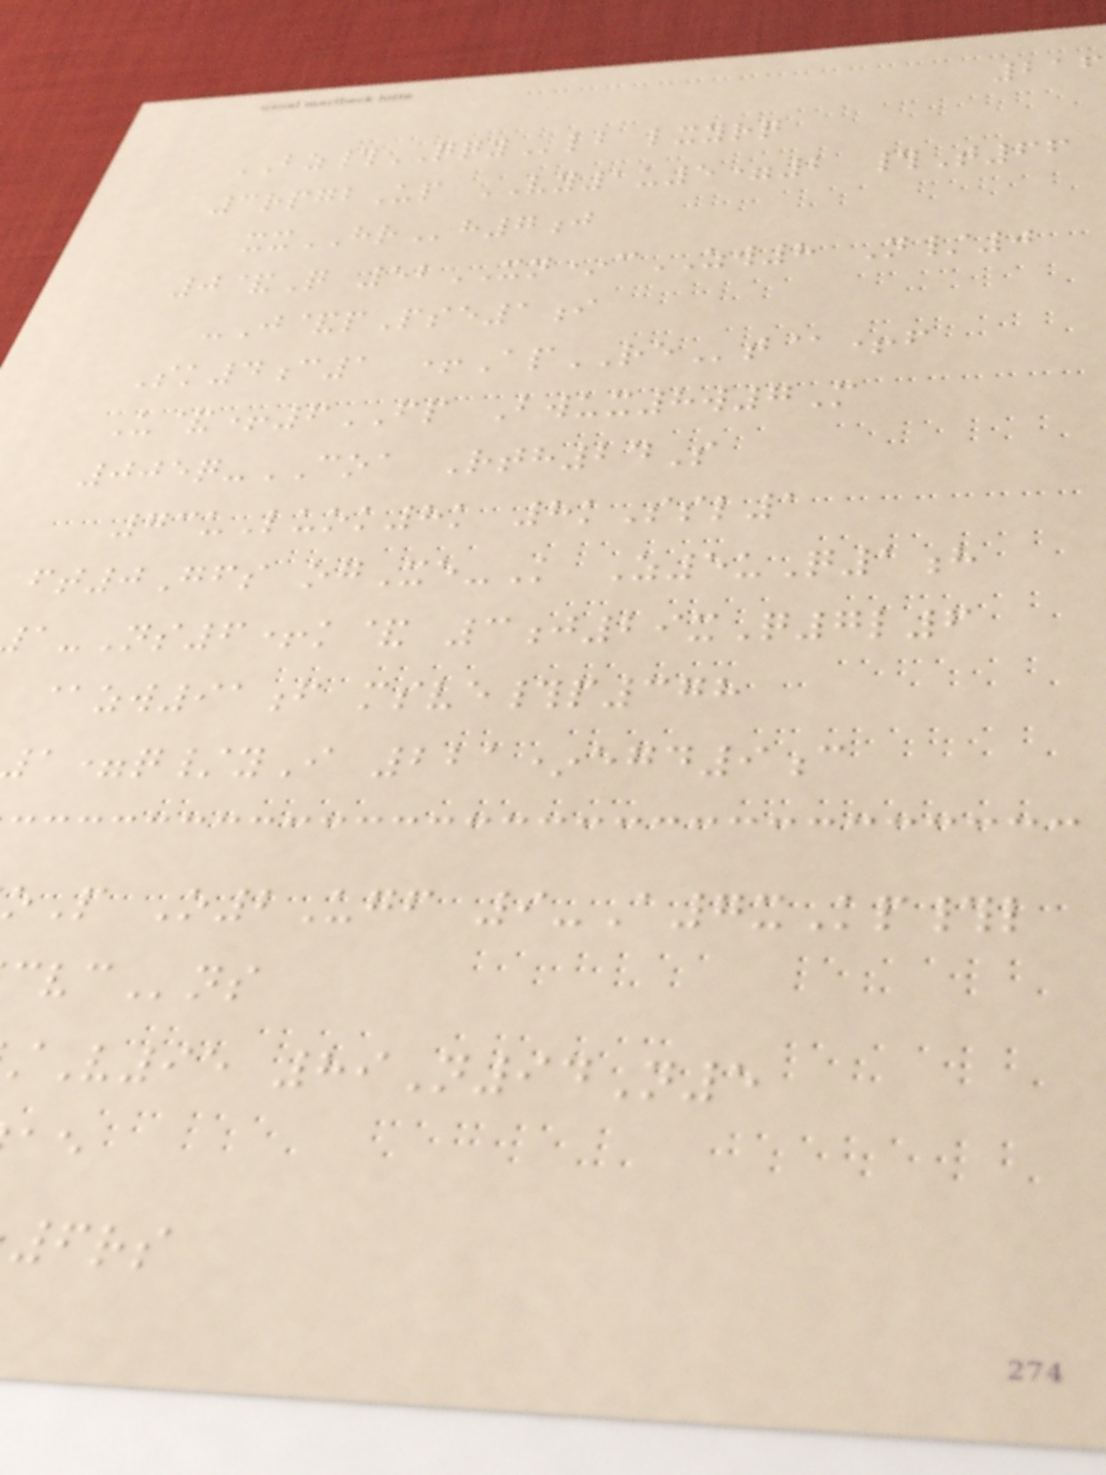216
BZ#QQYlb lxyrq
3rpgbUp VY1u5=2 #T66
xxHRh7j
0&Q 52XN*cZW8 N/0
-J&pPse1i
Sk4c1 +ApREt@+f
U&+6FP Bwux8w7M
005q-COA Rth24S
73uLuok8k 8kSsl1
ft0Gfs ogXe-K Z5uQ1h
-Ns6+k& 3j29xQ7l6
@zw91f msve#p378
=q/yI 221*egd9c
oP O2Ugf 9-A7xKp#l
V95 89N94N5
6rs
